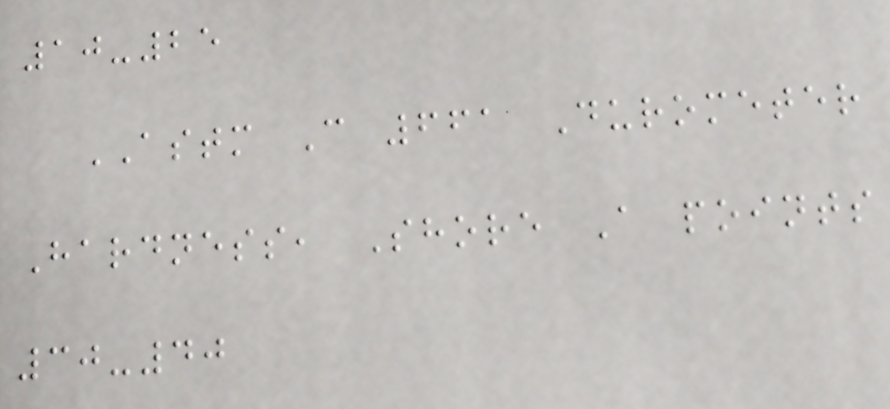10-25
ASTM C 661 Durometer
Hardness, Shore A points
30-40
